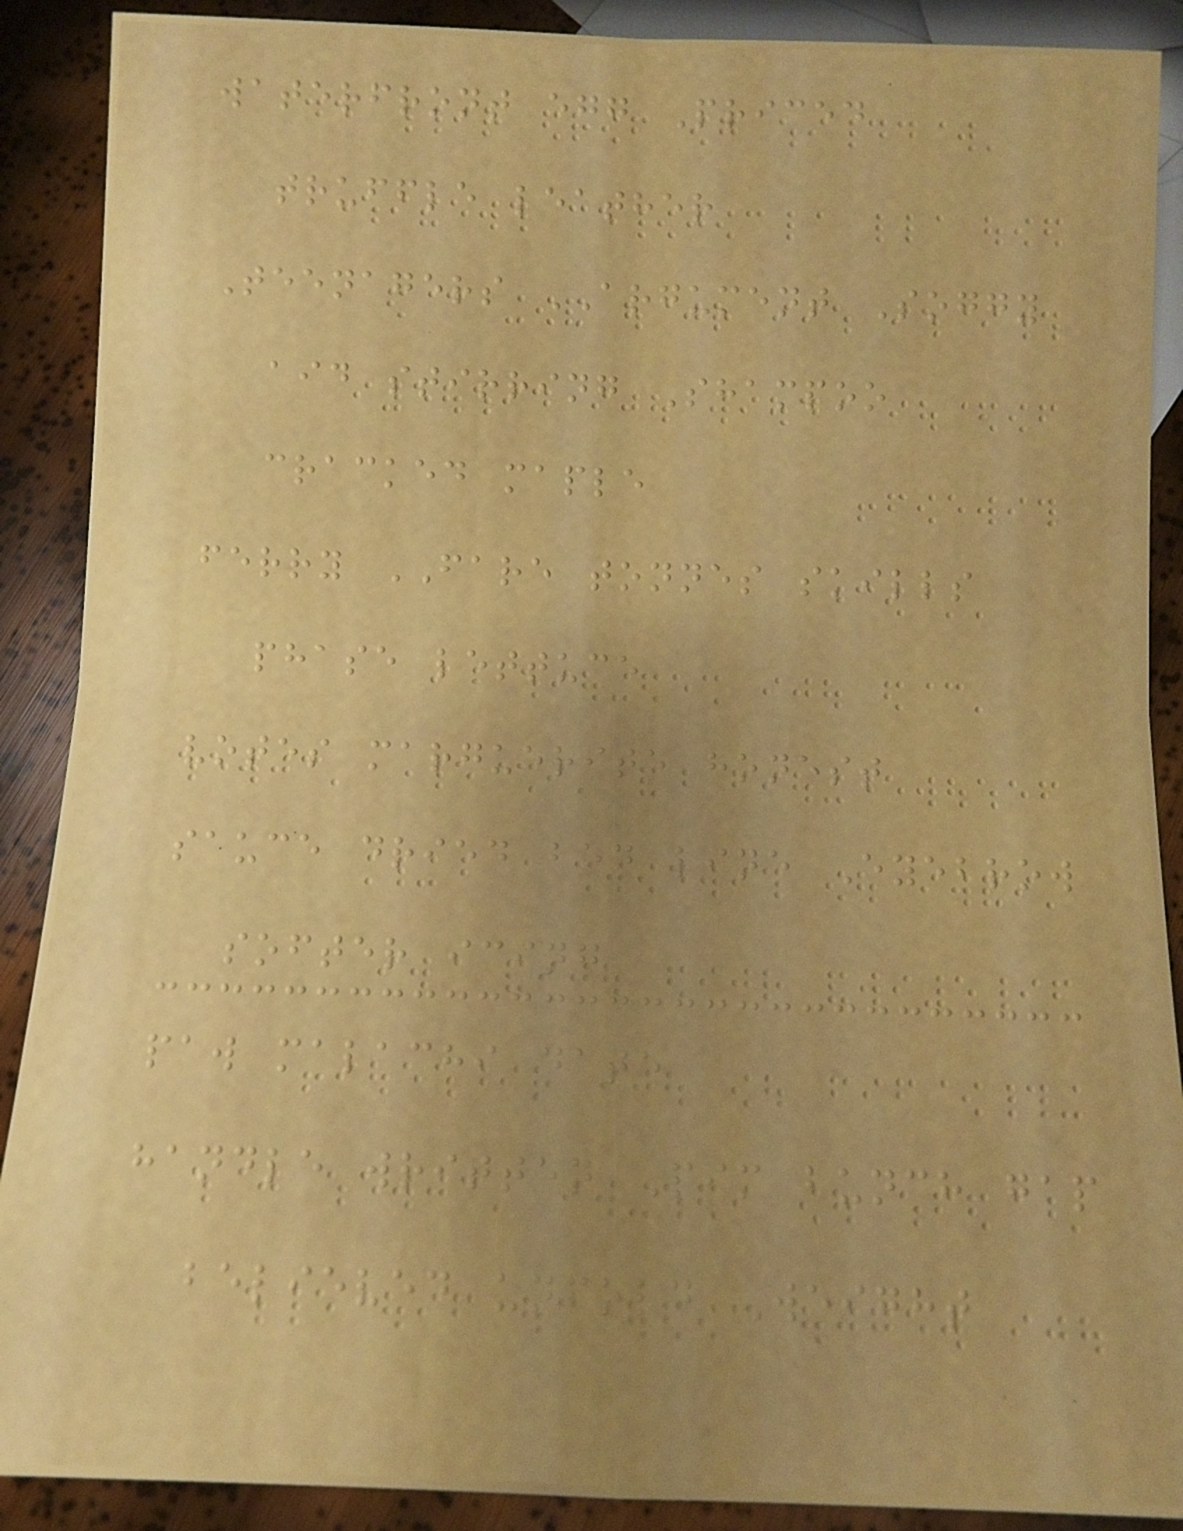waterfront egg Priced
truffle leather
Teenagers ARGUMENT Soggy
aid stirring Shampoo
cracked maple
ferry FARE tonnes skills
phase lettuce
votes marguerite honest
sauce dried bed line Eyebrow
softer icing
paw malachi date
handle written Pim bunch gap
believed unfold Weight
